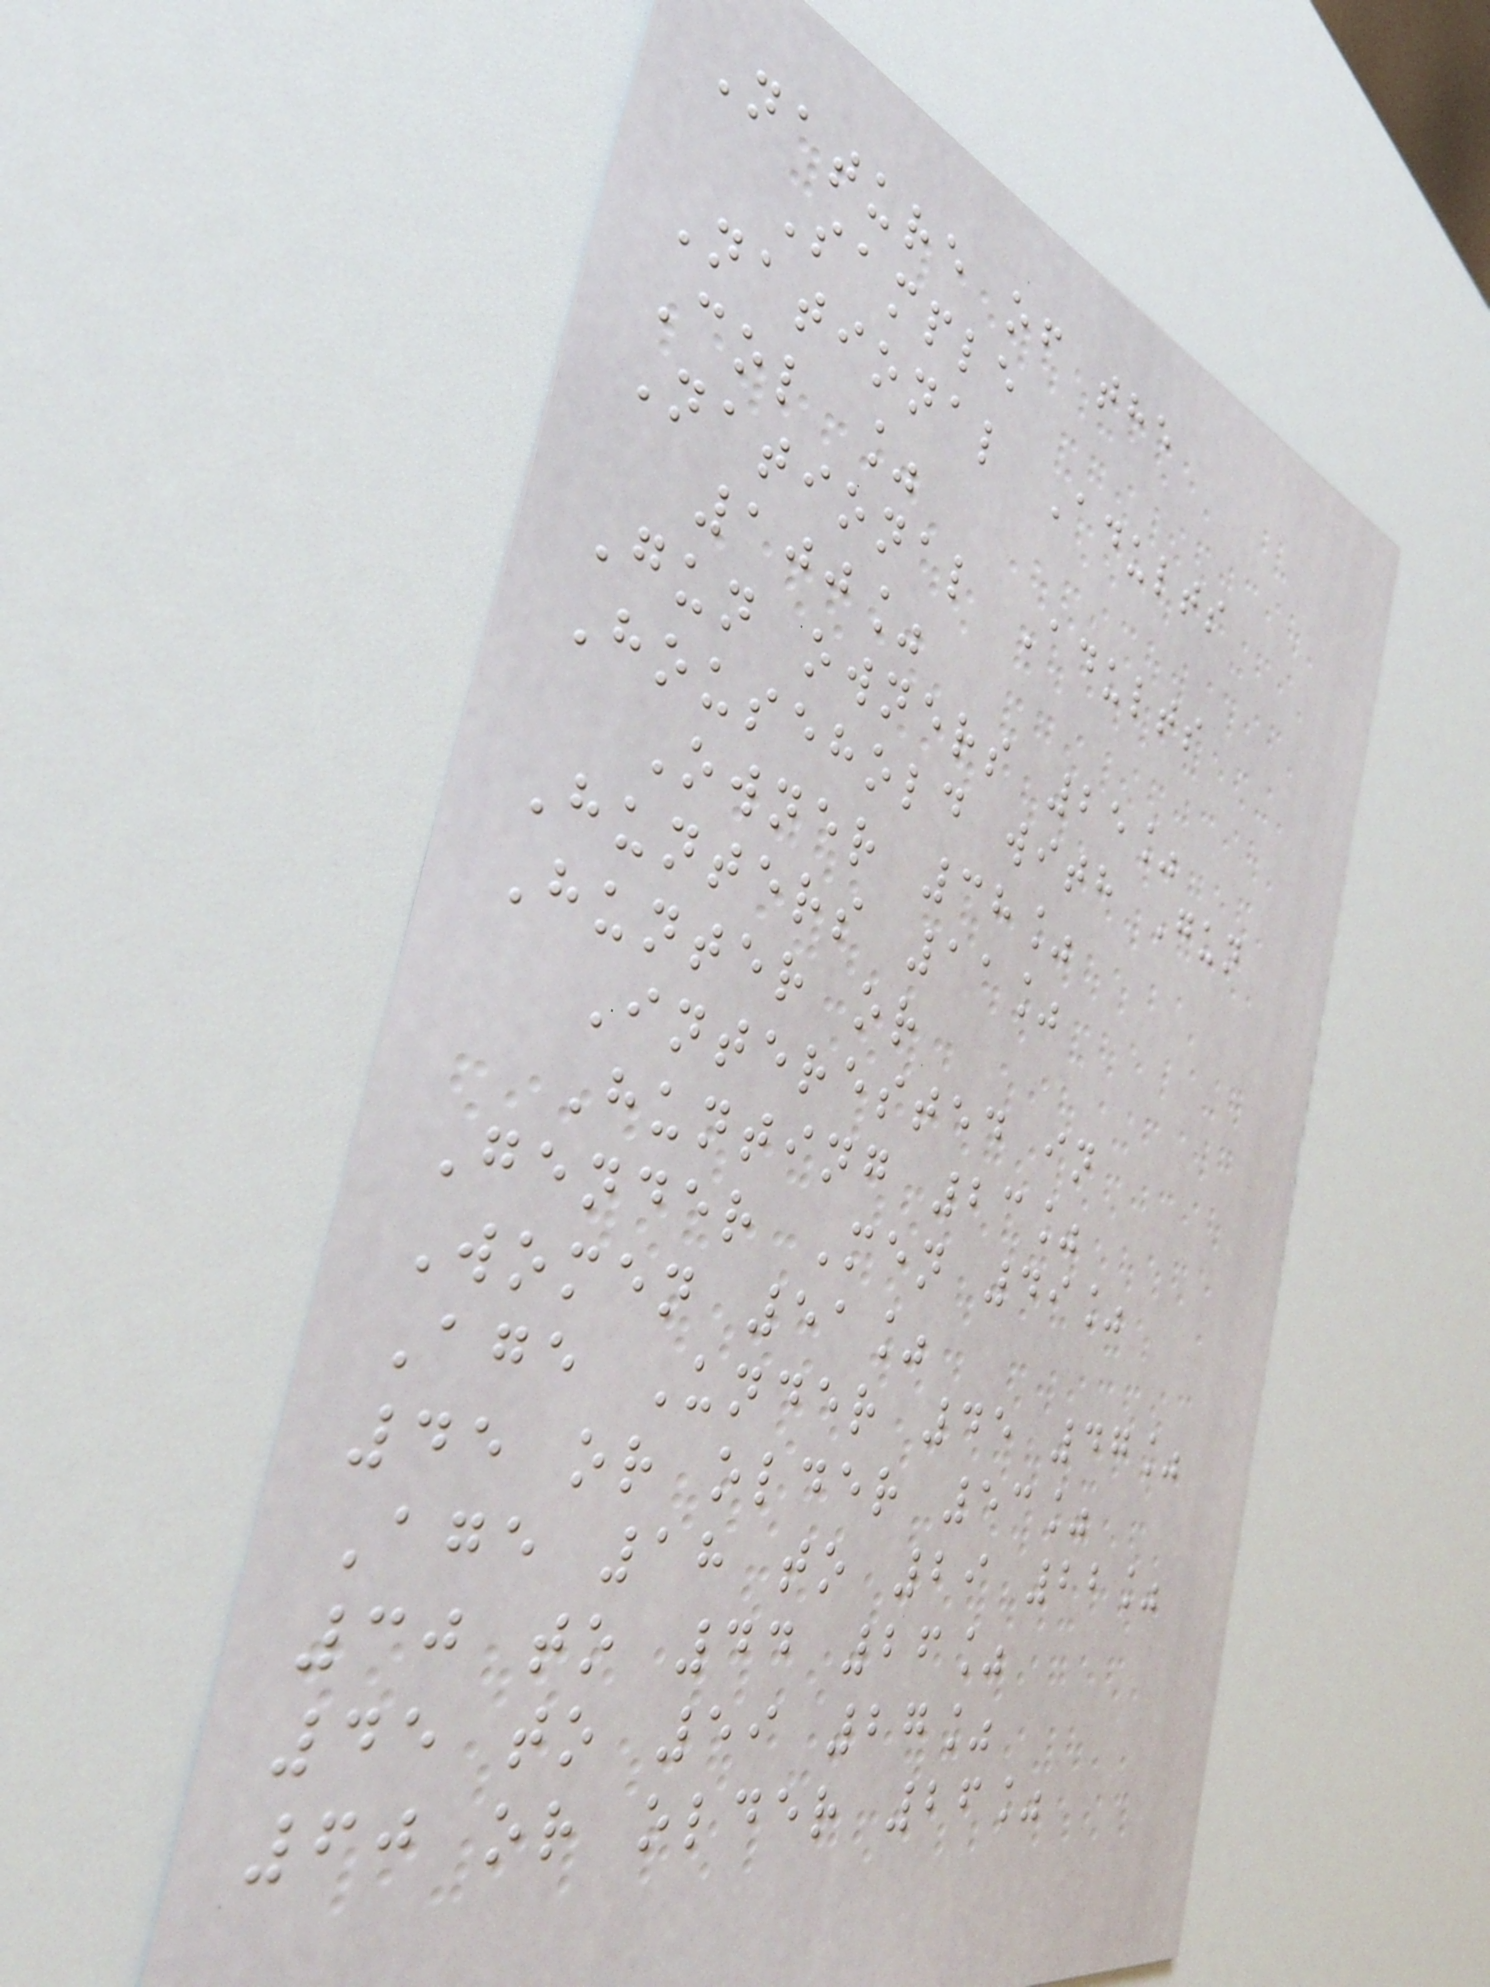Nature of the
Sample
National Adults
Col %
National Adults
100%
Gun owners 25%
Household with Gun
Owner 38%
Hunters 11%
Hunter or
Interested in
Hunting 23%
Gender Men 49%
Women 51%
Age Under 45 47%
45 or older 53%
Age 18 to 29 22%
30 to 44 26%
45 to 59 27%
60 or older 26%
